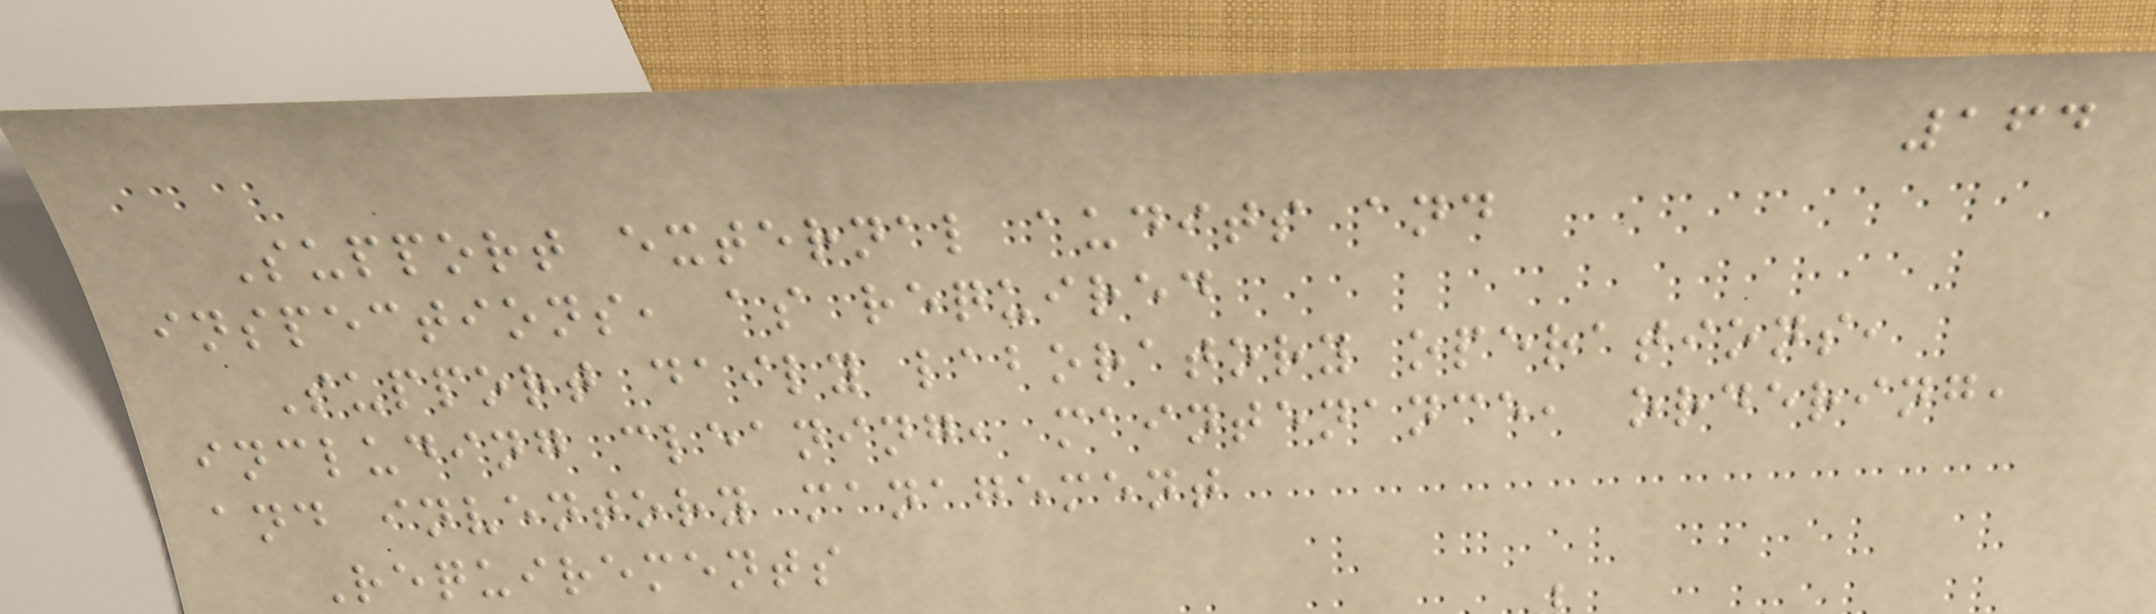164
Support external audits and
inspections, as required
Support daily laboratory operations,
including cleaning, maintenance, ordering,
and inventory management
Requirements
